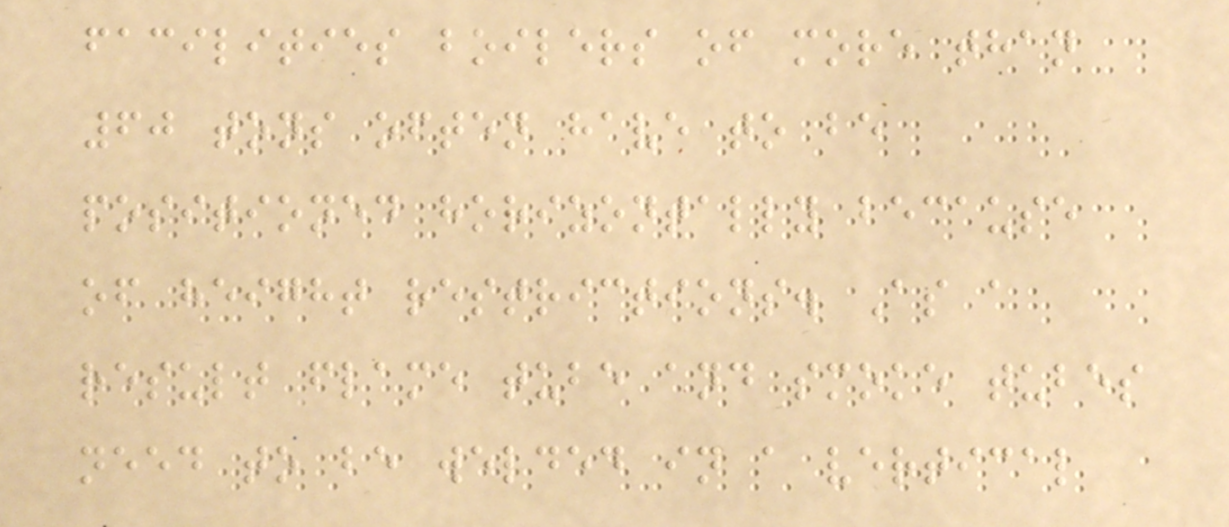facilities boilers of more than
60 tons often have to be
positioned horizontally because
of height restrictions. As a
result flame tube and smoke tubes
need to be welded in a vertical
